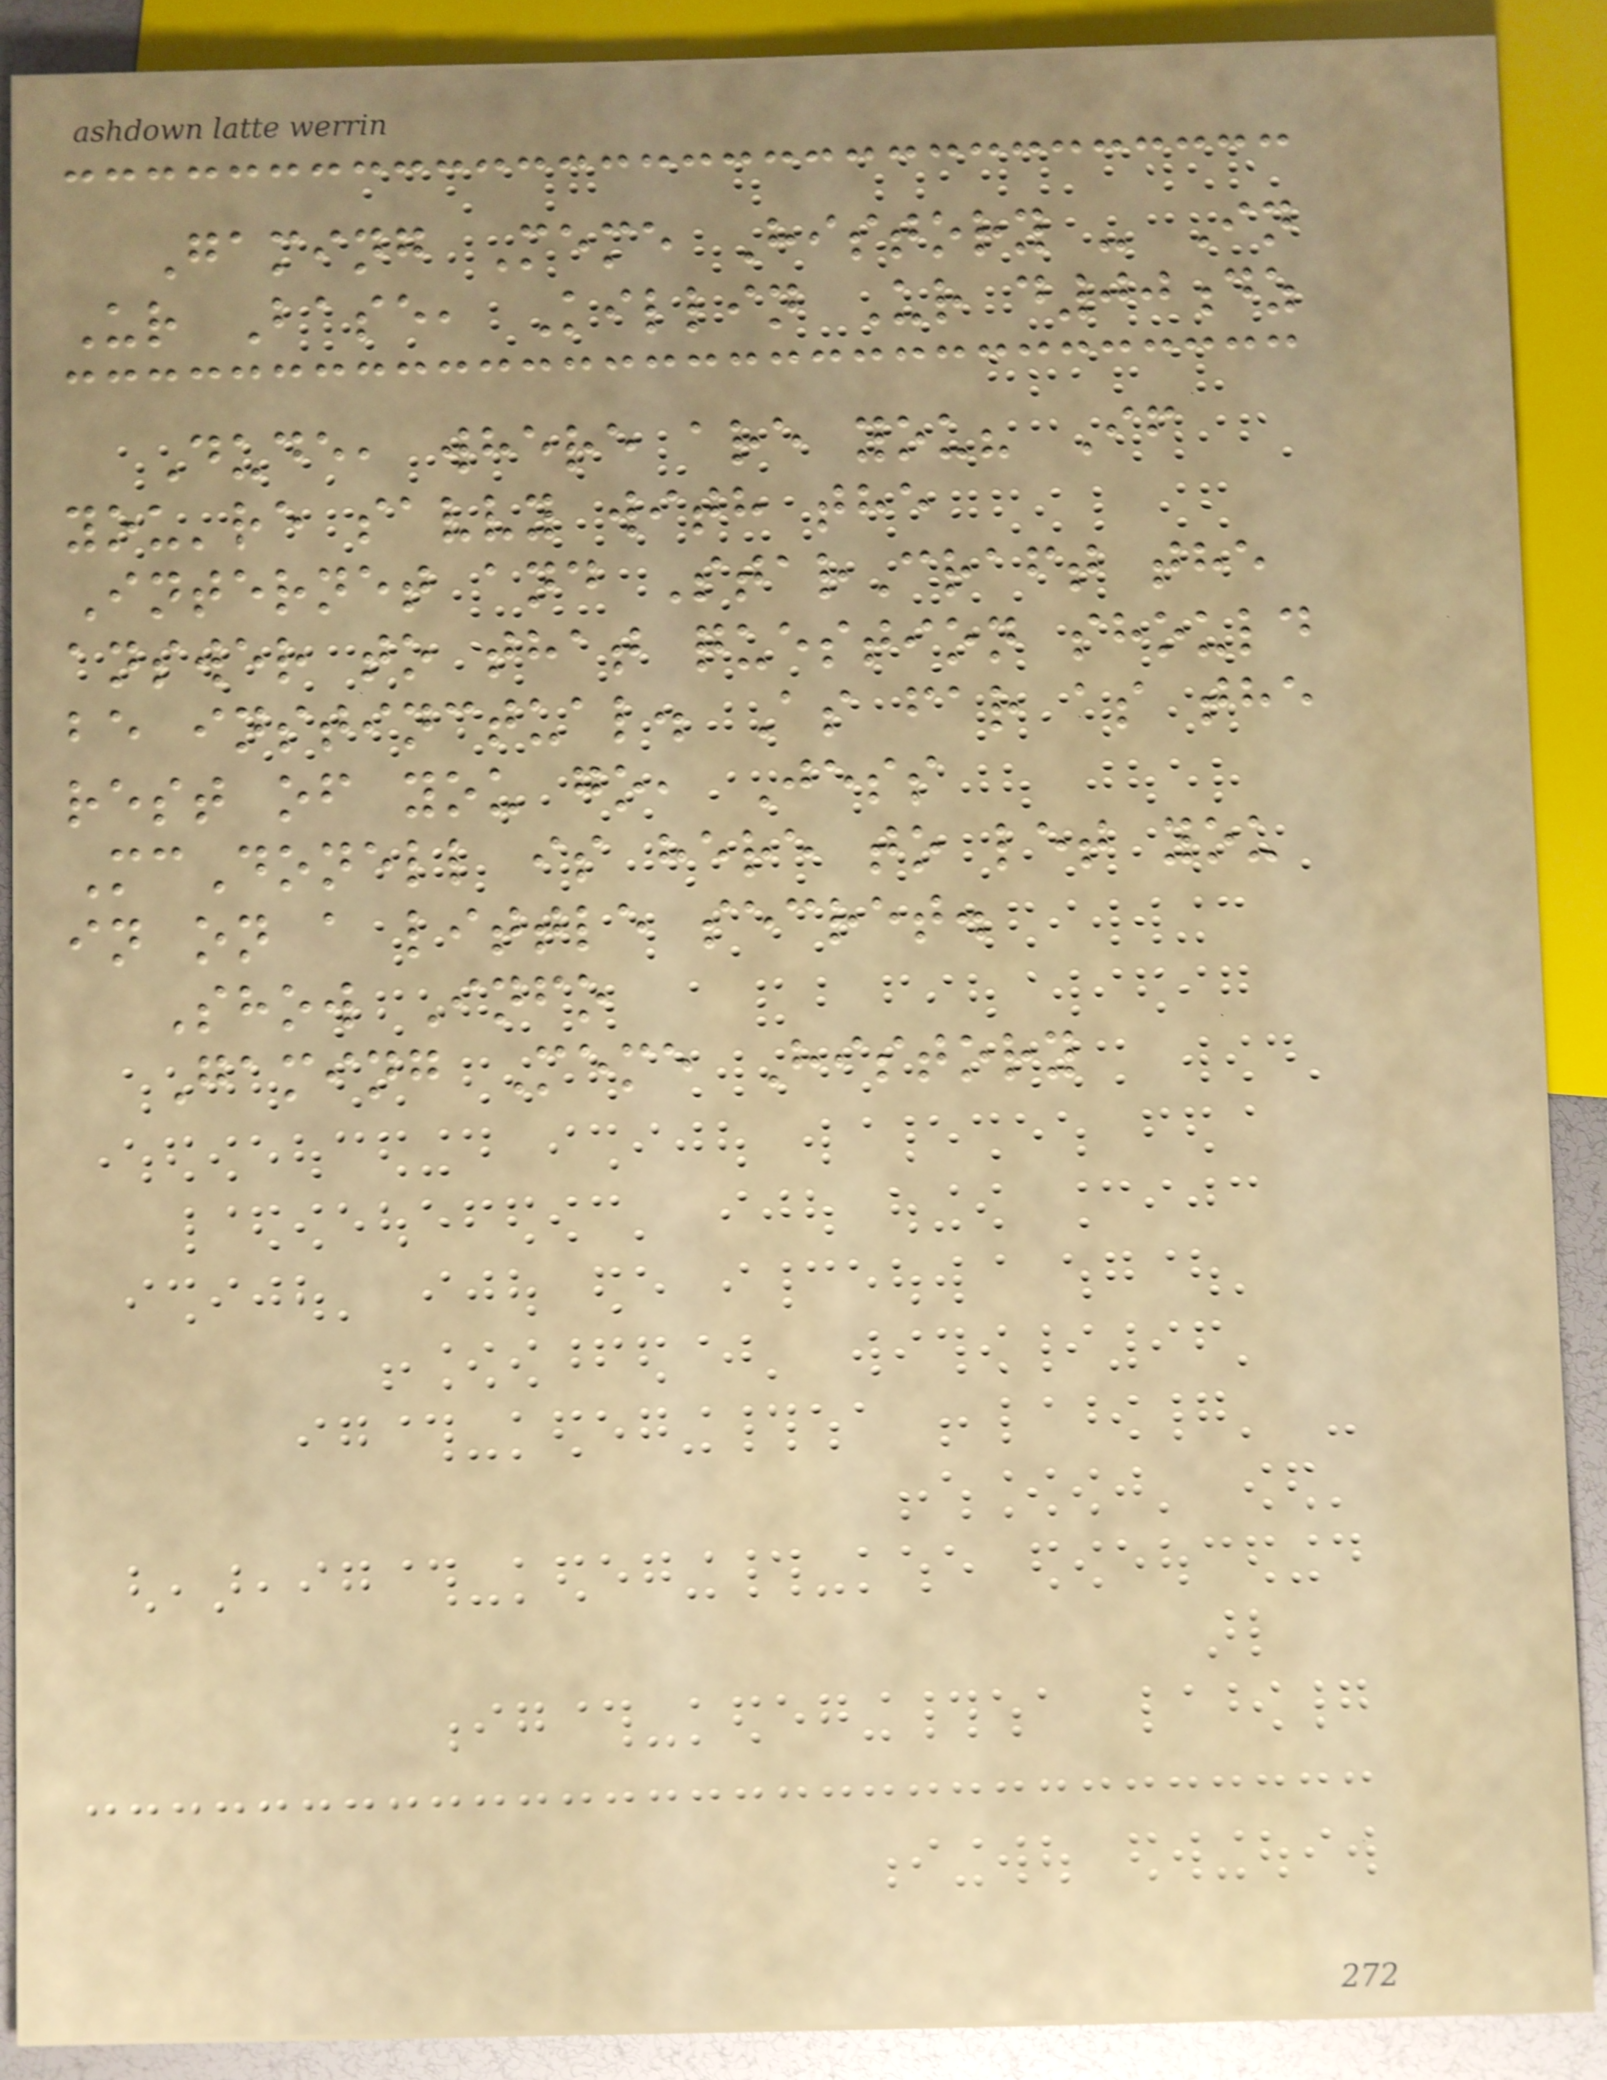Gaming Meme History - In
Ur Base, Killin Ur d00dz
Dude, where are you? If
you're savvy with the
Internet and StarCraft the
answer to that question should
be instinctual. As far as the
rest of you go, Jess
McDonell is here to let you
in on a little secret.
Show Info
Gaming Meme History
